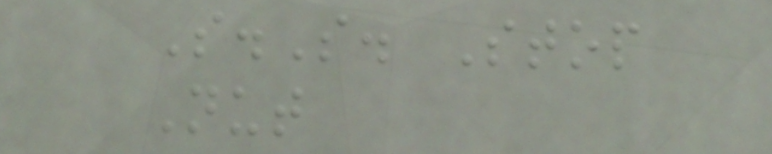S.S. Stop
Nut
